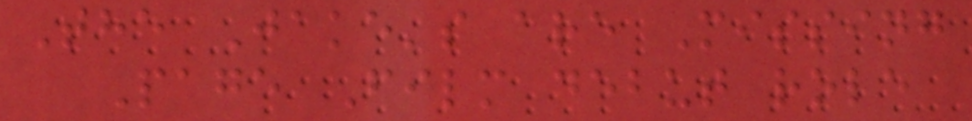The Jake's are Missing
Page Film debut role
